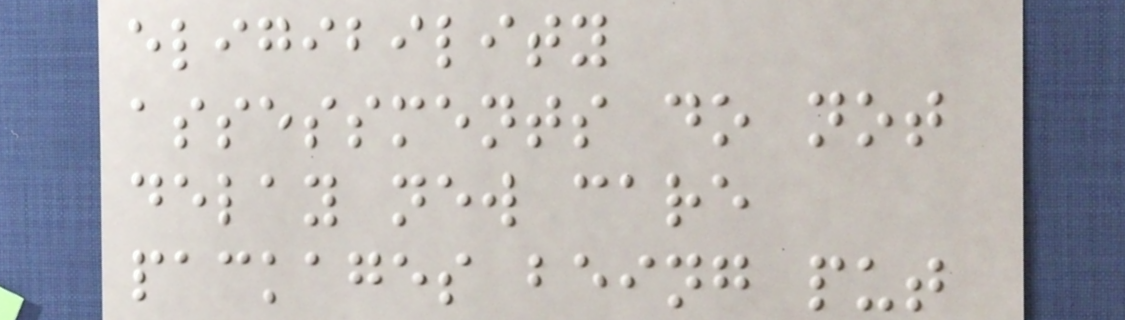eligibility
assessments do not
delay new care
packages being put
